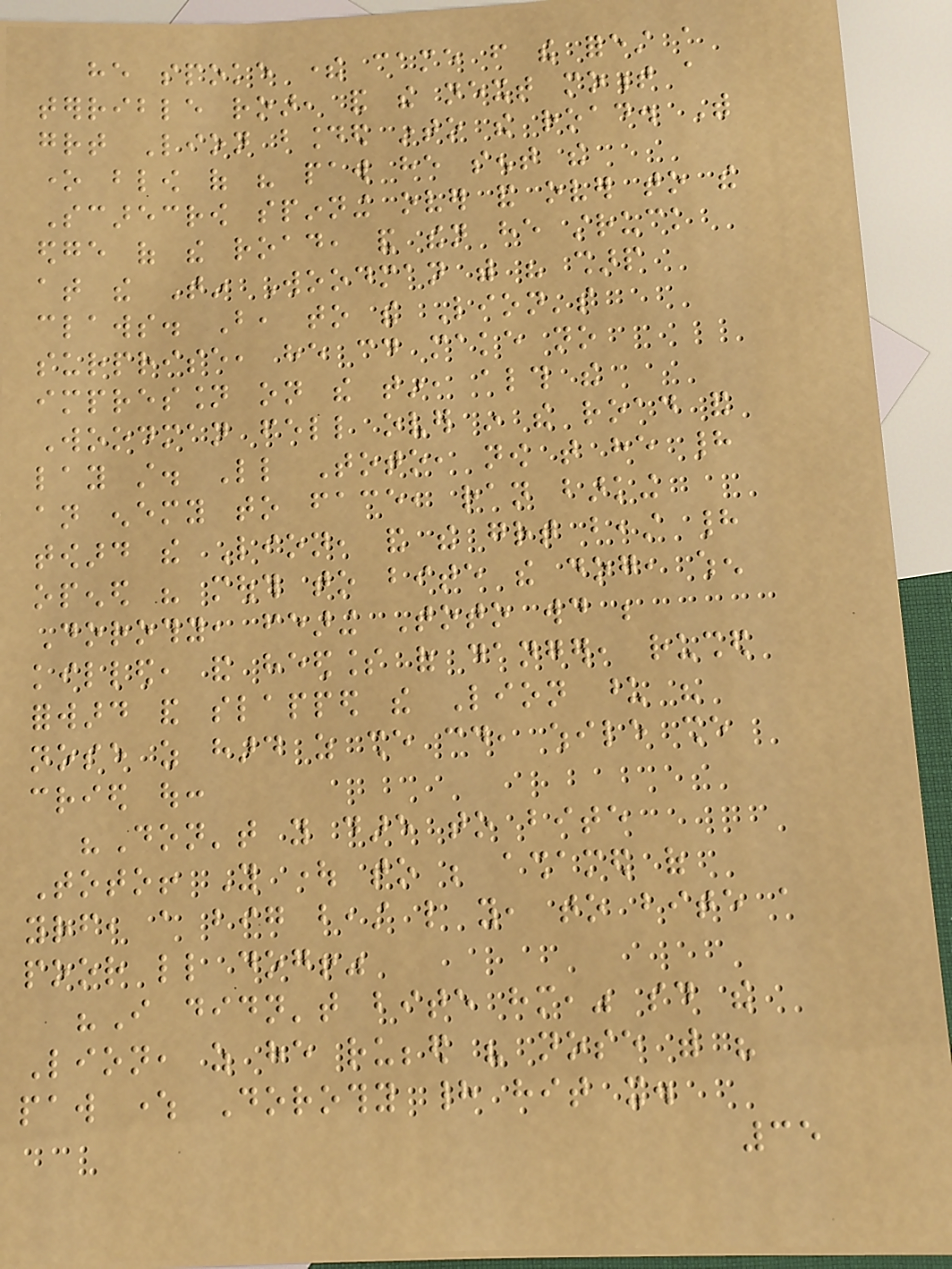he spoke there came from the forest a
terrible roar, and the next moment a
great Lion bounded into the road. With
one blow of his paw he sent the
Scarecrow spinning over and over to the
edge of the road, and then he struck
at the Tin Woodman with his sharp
claws. But, to the Lion's
surprise, he could make no
impression on the tin, although the
Woodman fell over in the road and
lay still. Little Toto, now that he had
an enemy to face, ran barking
toward the Lion, and the great beast had
opened his mouth to bite the dog, when
Dorothy, fearing Toto would be
killed, and heedless of danger, rushed
forward and slapped the Lion upon his
nose as hard as she could, while she
cried out:
"Don't you dare to bite
Toto! You ought to be ashamed of
yourself, a big beast like you, to bite a
poor little dog!"
"I didn't bite him," said the
Lion, as he rubbed his nose with his
paw where Dorothy had hit it.
35
